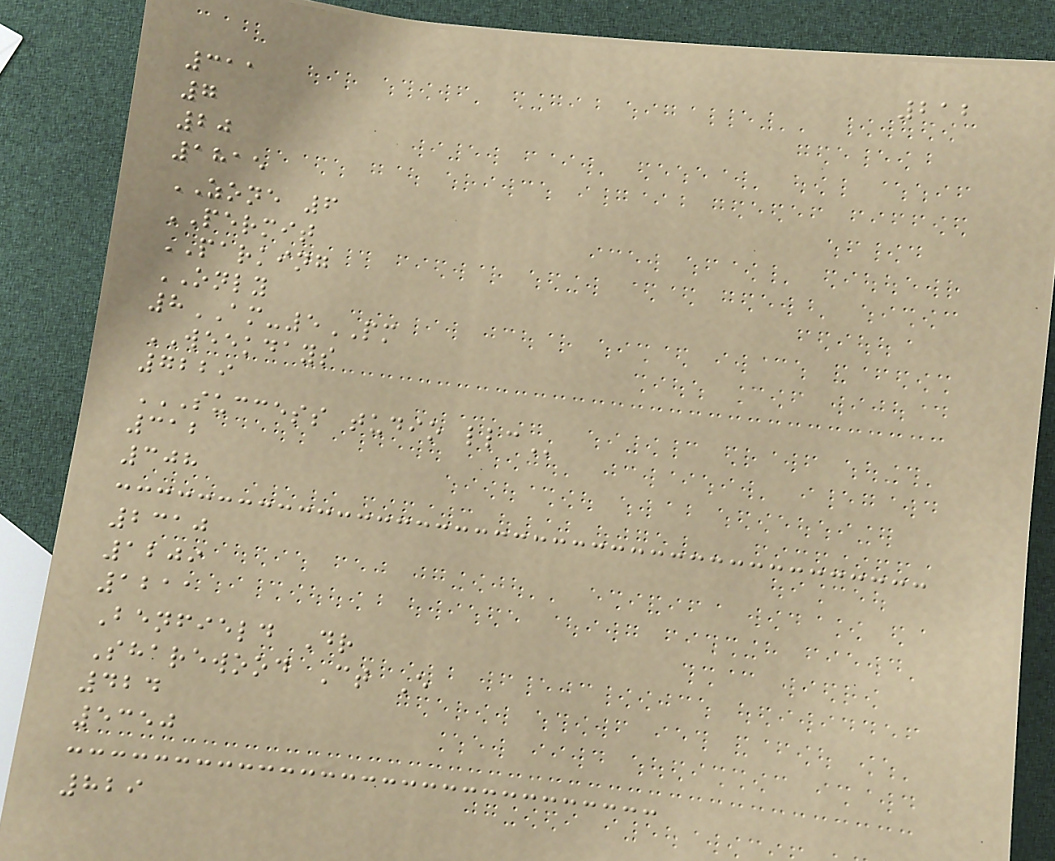212
311
7
20
1815
ZONE 6
PERMIT
PARKING
ONLY
8AM-5PM
WEEKDAYS
7229
SUCCESS TUDIO LLC
312
308
2310
1209
1211
Benfield Dr
Sharewood Ct E
424
5350
829
